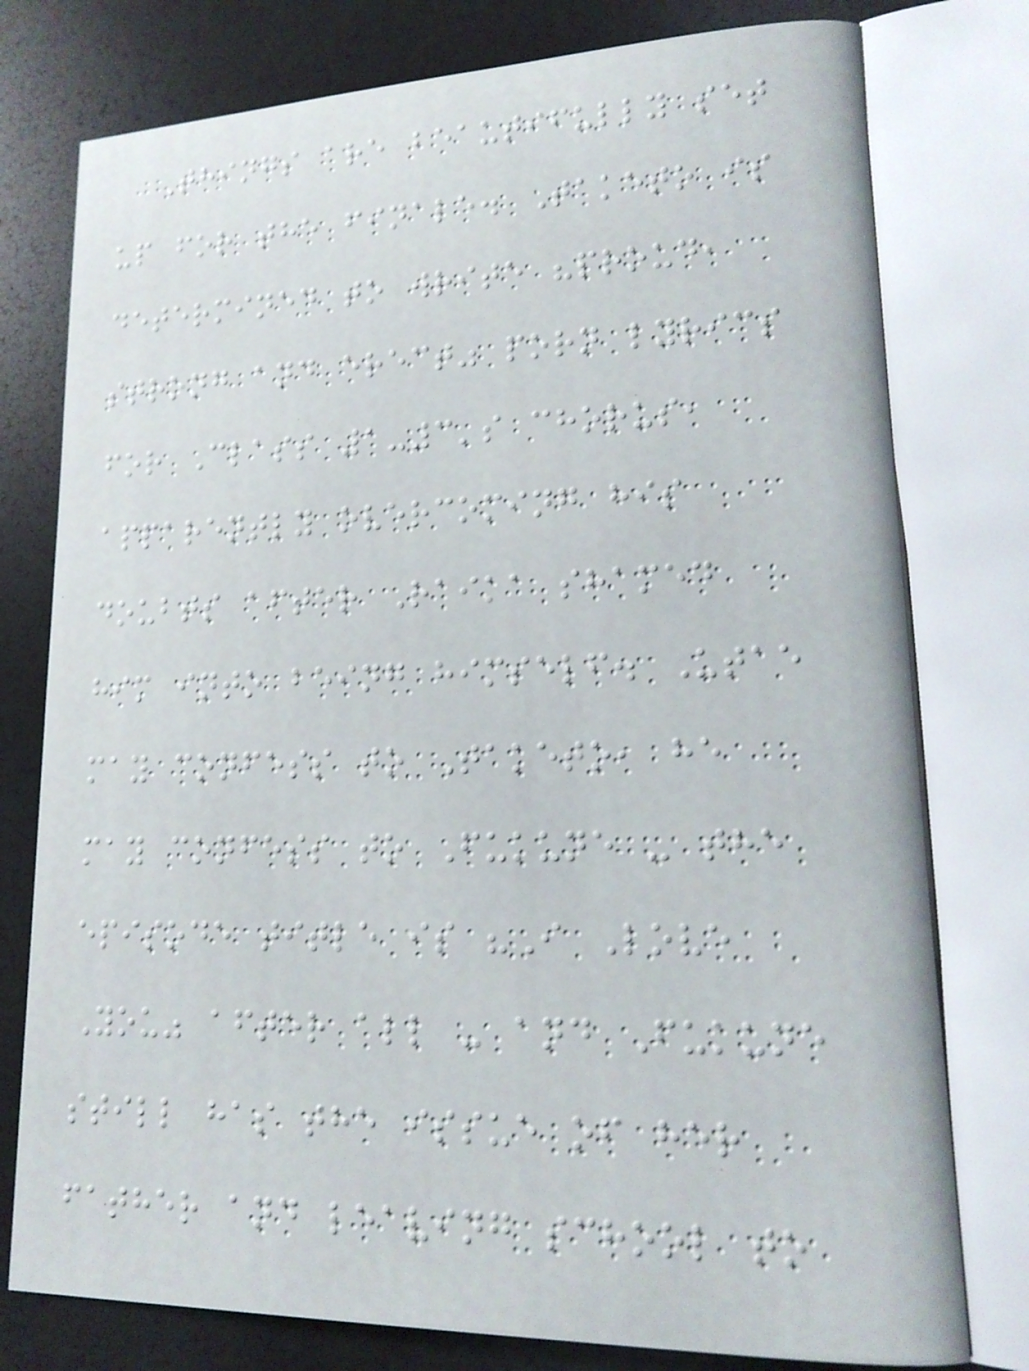Things are beautifully set
up for the finale. Taketo is
determined to write "proud,
strong and erect" porn lyrics
for Class 1-3's chorus,
apparently overcoming his
doubts after Raika shamed
him into being himself. Utae
may confess to Taketo, he
may confess to Fukune - the
episode title is "I Love
You" after all - and Fukune
still has the issue of her
father and leaving school to
